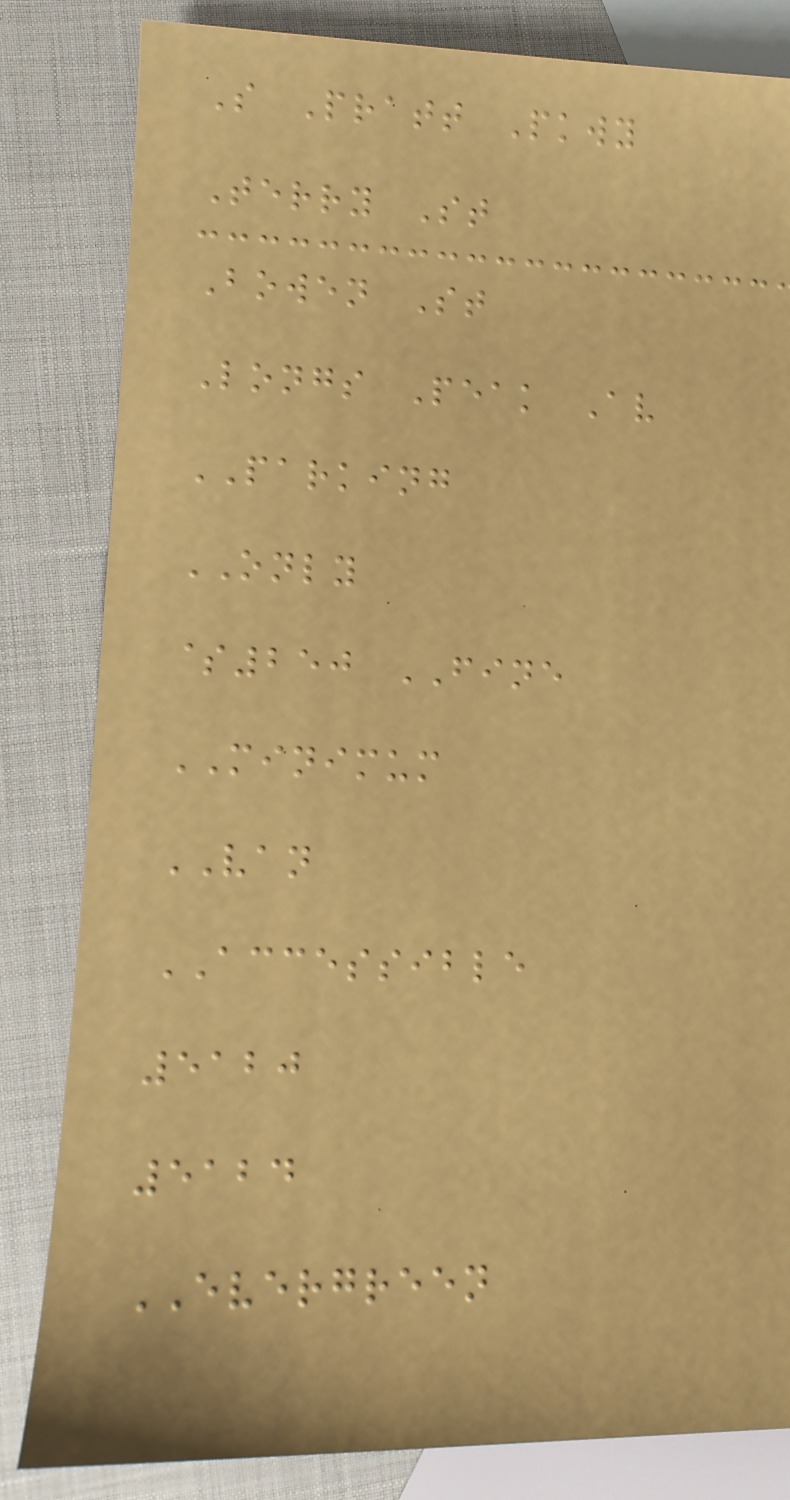S Pratt Pkwy
Terry St
Bowen St
Longs Peak Av
PARKING
ONLY
$250 FINE
MINIMUM
VAN
ACCESSIBLE
5120
5124
EVERGREEN
